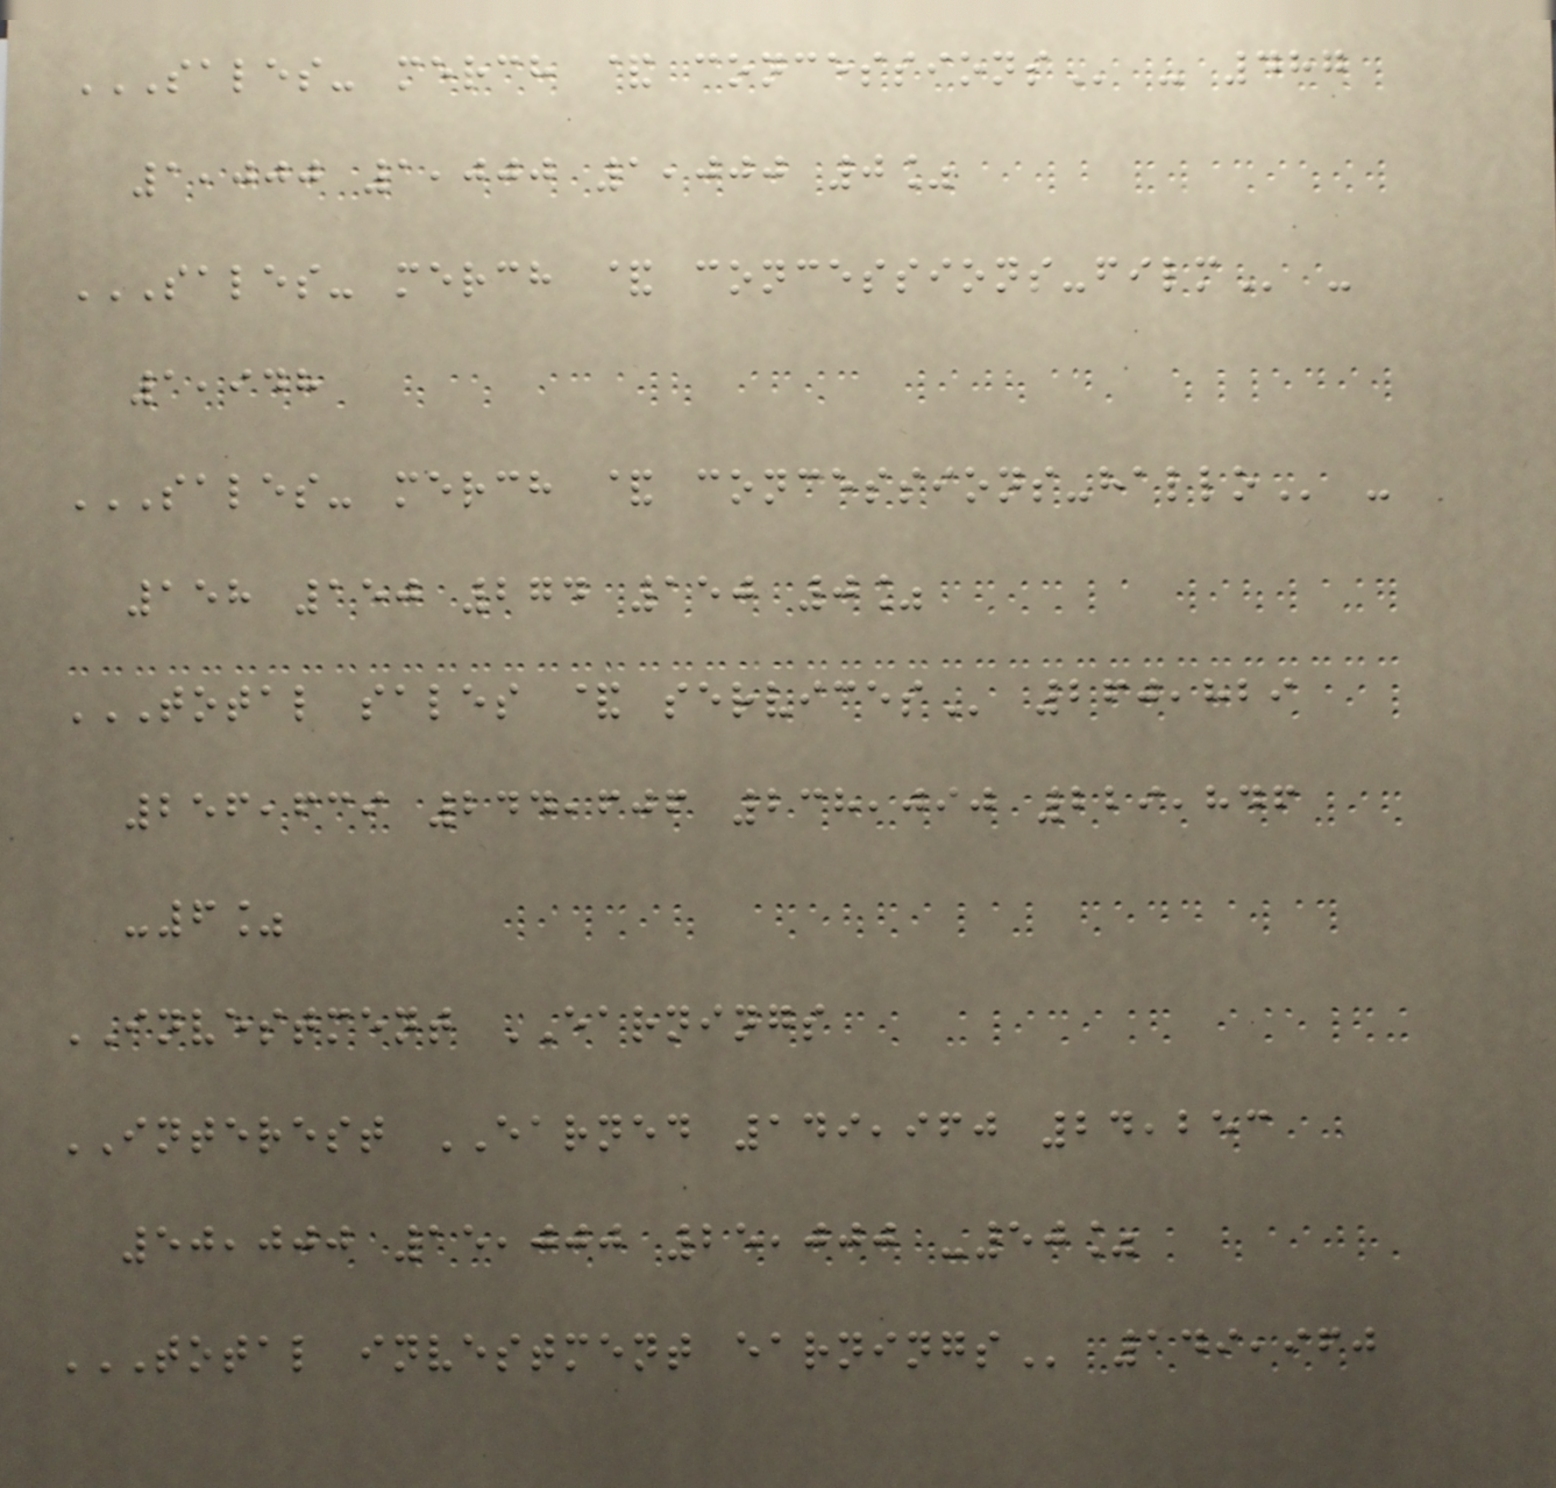SALES- MERCH & CONCESSIONS - 487
1,000 1,000 1,000 0%
SALES- MERCH & CONCESSIONS-FILM -
1,948
SALES- MERCH & CONCESSIONS-HALLO -
158 150 274 150 0%
TOTAL SALES & SERVICES 260,829
256,639 244,606 238,090 229,846
-6%
INVESTMENT EARNINGS
INTEREST EARNED 149,960 24,253
50,000 15,000 25,000 -50%
TOTAL INVESTMENT EARNINGS 149,960
